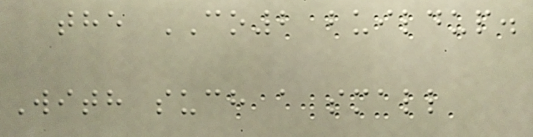the CO2 buildup.
With such a small
